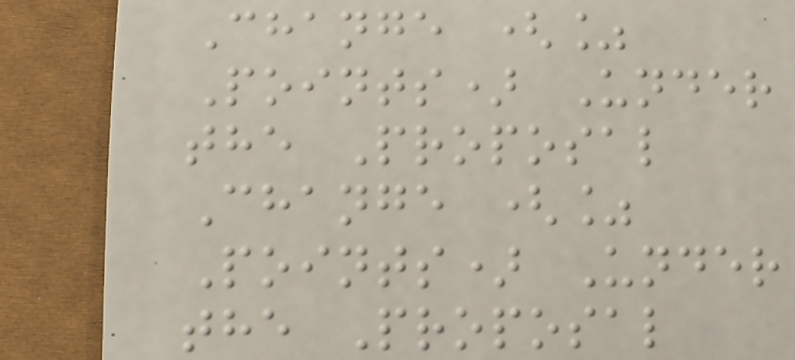Change (%
Points) Under
the Proposal
Change (%
Points) Under
the Proposal
